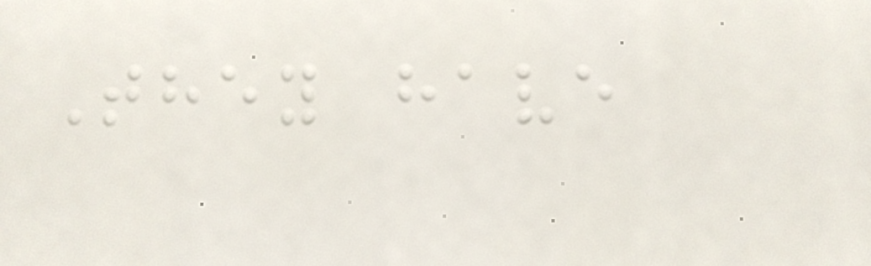They have
